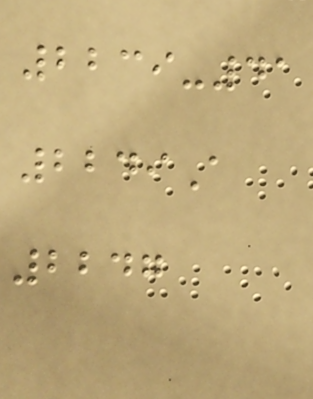2239-41
2249A
2247
